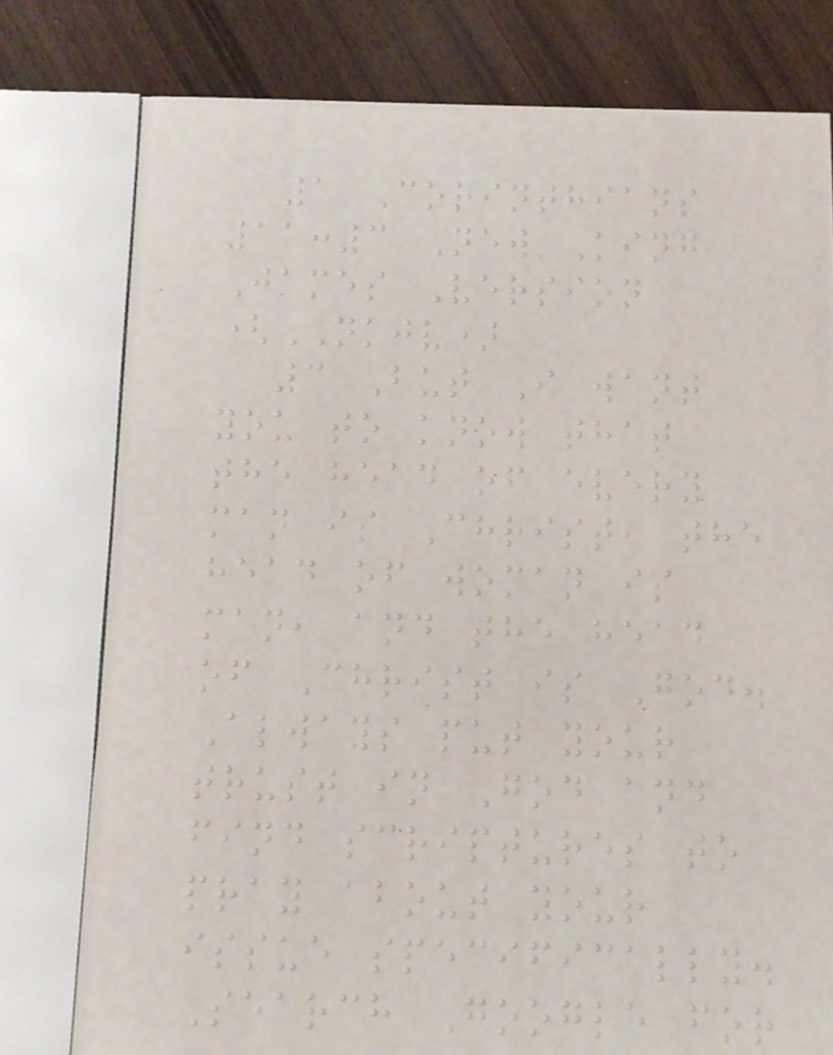1 Corinthians
11:3 New King
James Version
(NKJV)
3 But I want
you to know that
the head of every
man is Christ, the
head of woman is
man, and the head
of Christ is God.
Always put your
trust in God and
find scriptures to
pray about your
issue specifically.
Search Google for
